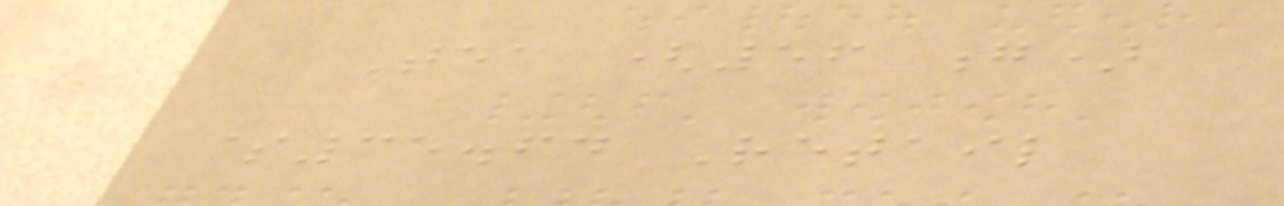Tea (56 g)
$35.64 Retail
